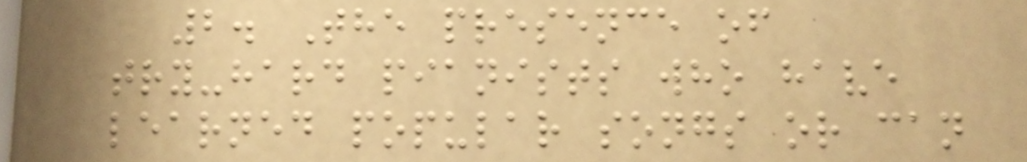2. The presence of
try-hard pianists who have
learned popular songs or can
